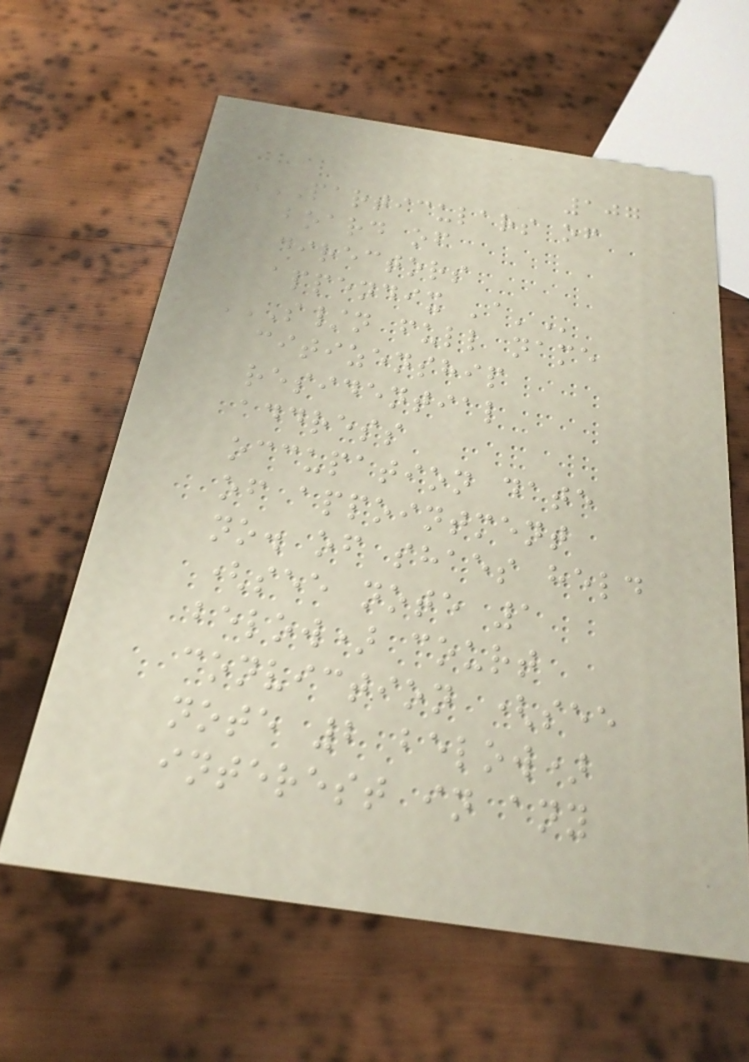107
PARTICULARS OF
BOARD OF
DIRECTORS
APPENDIX 'A'
S/N FULL NAME
CITIZENSHIP
RESIDENTIAL
ADDRESS
OCCUPATION DATE
OF APPOINTMENT
NO. OF SHAES HELD
(SEE NOTE 1
BELOW) COURT
CONVICTION (SEE
NOTE 2 BELOW)
INTEREST IN ANY
